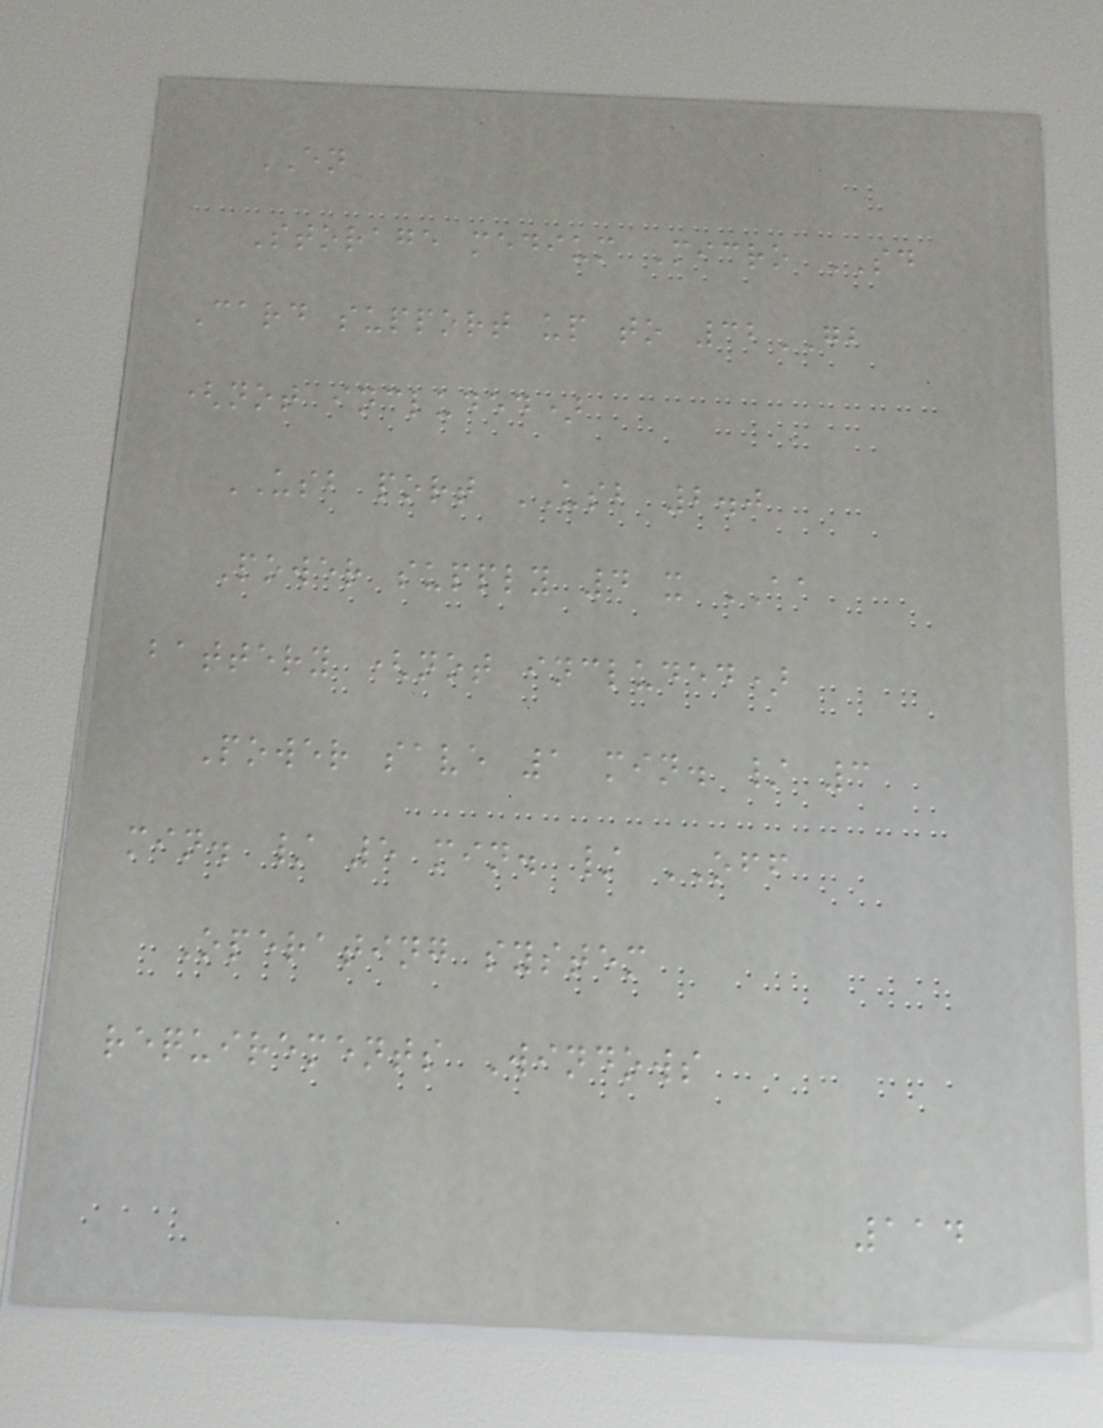EN
Storage medium Micro SD
Card support up to 32GB
(not included)
USB port USB 2.0
Power supply 4 x AA
battery (not included)
Power save 1 min. / 3
min. / 5 min. / OFF
Operating system
requirements Windows
114
